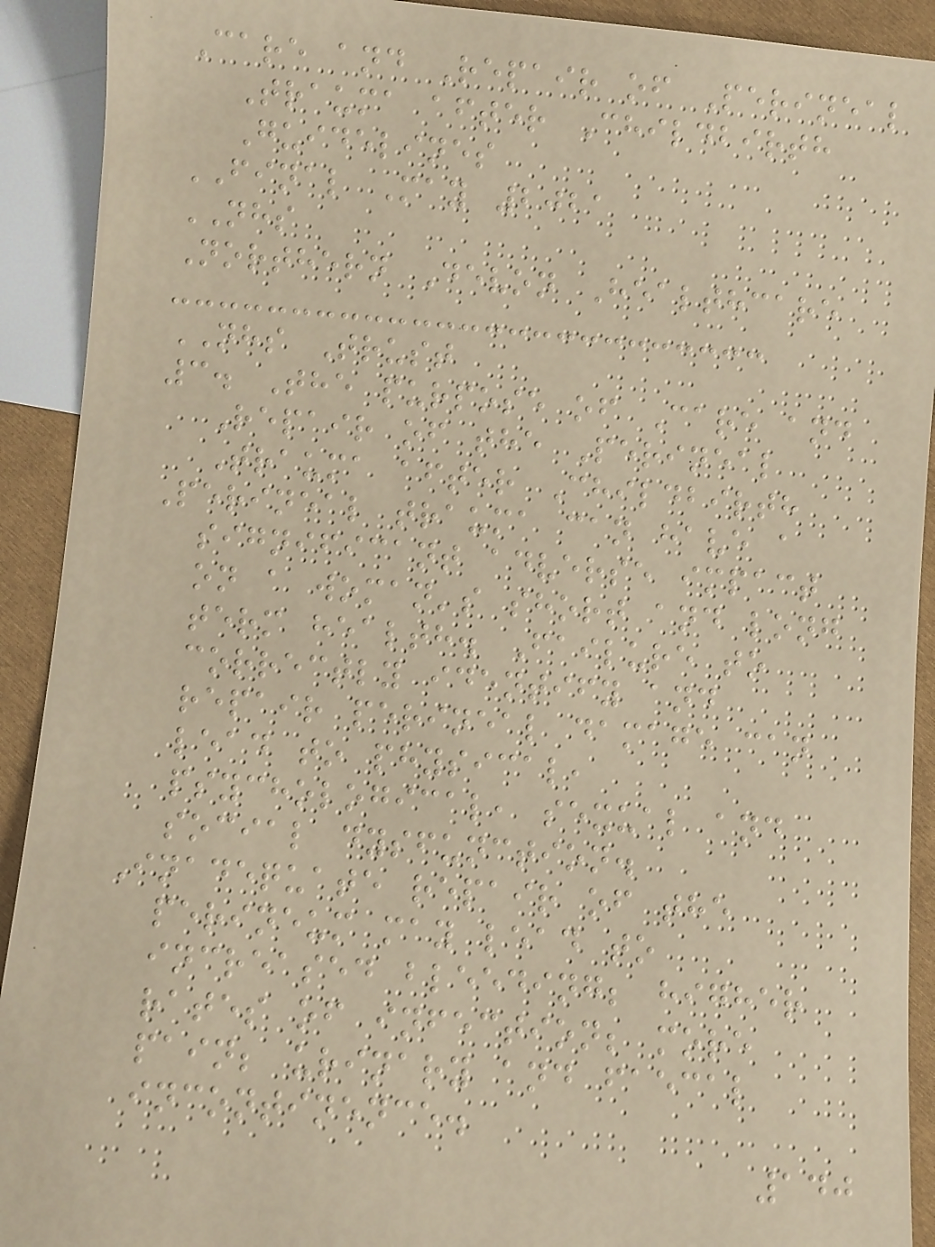Care and Repair of Perineal
Trauma after Childbirth
Guidelines
FINAL May 2021
NHS
Northern Devon Healthcare
NHS Trust
3. The purpose of Care and
Repair of the Perineal
Trauma after Childbirth
Perineal trauma can have a
significant adverse impact
on a woman's short and long
term health. Failure to
correctly identify and
repair perineal damage can
lead to physical,
psychological, sexual and
social dysfunction.
Inadequate repair of the
perineum may lead to
increased bleeding; higher
rates of infection; more
pain; urinary and faecal
incontinence.
140
